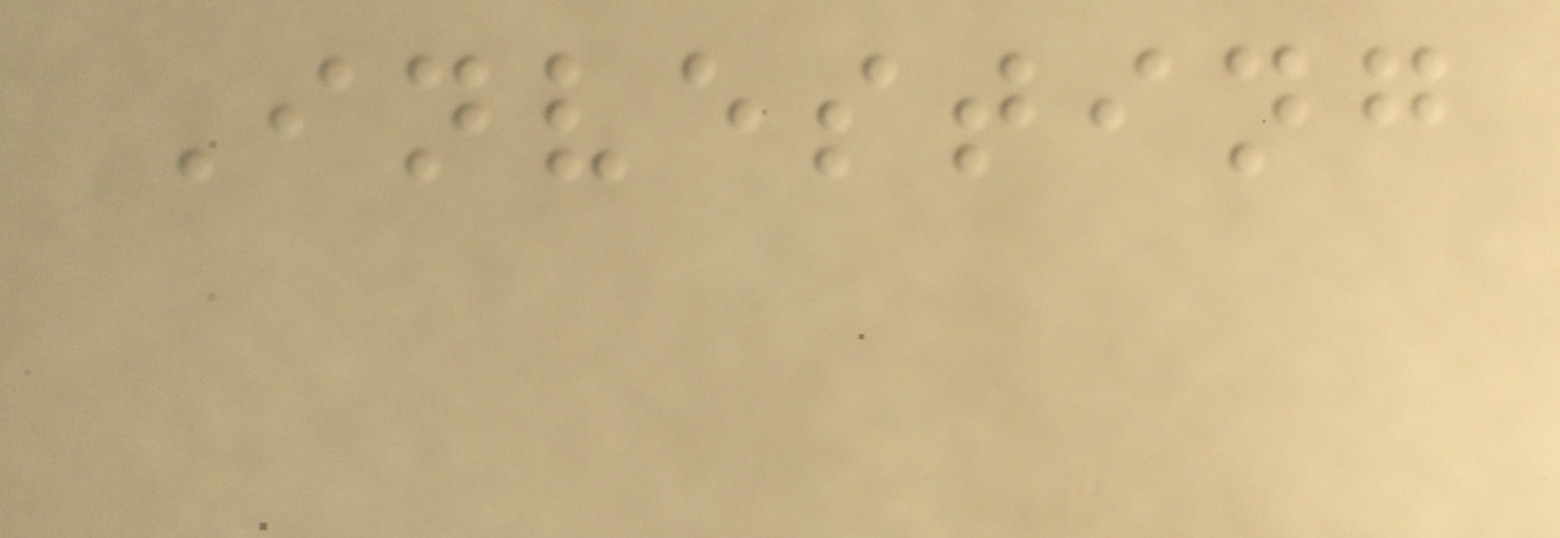Investing
